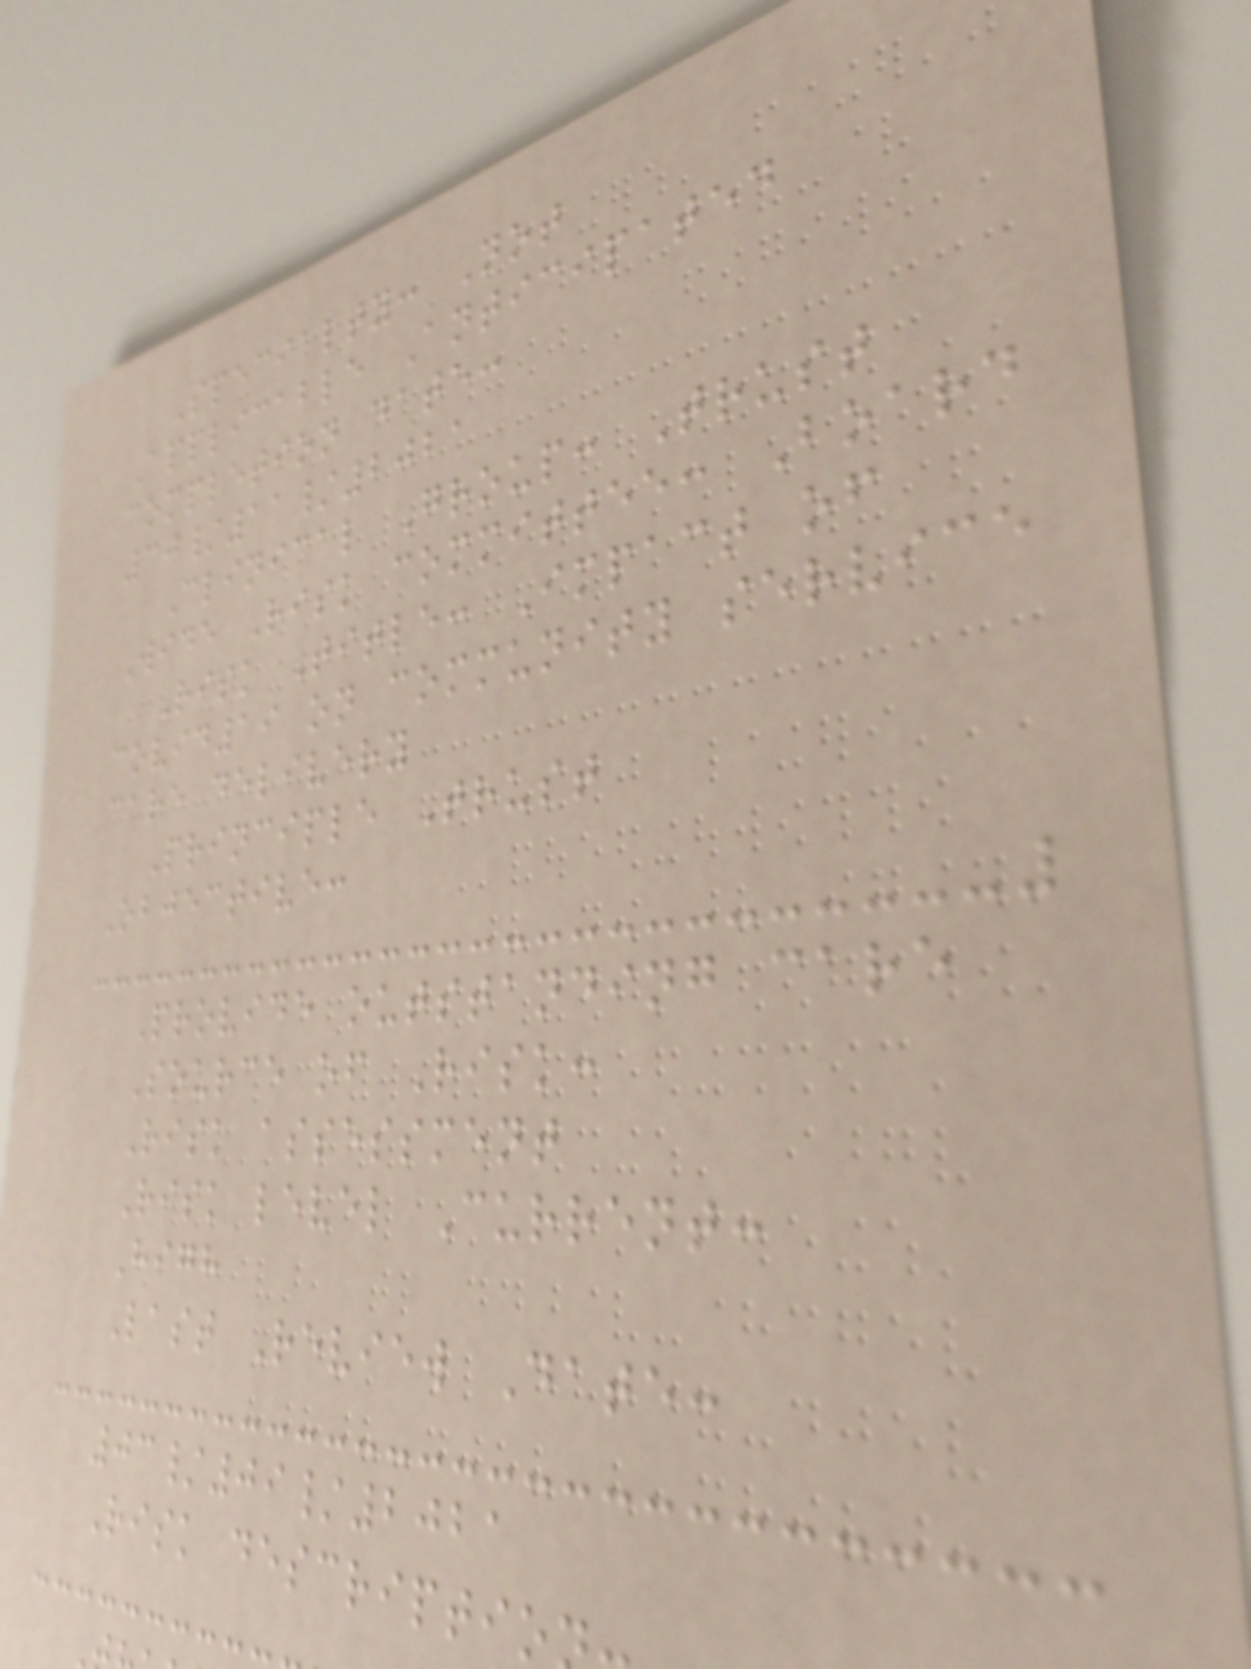Specialty: Not
Applicable Anticipated
completion date:
30/11/2021
Clinical Group: Trust
Wide Risk committee: Board
Risk Title: Impact of
covid19 on community service
care delivery
Principle Trust
Objective:
Provide outstanding care
Source of Risk:
Risk assessment
Risk level Current:
High
Last Review Date:
03/09/2021
Risk descriptio
